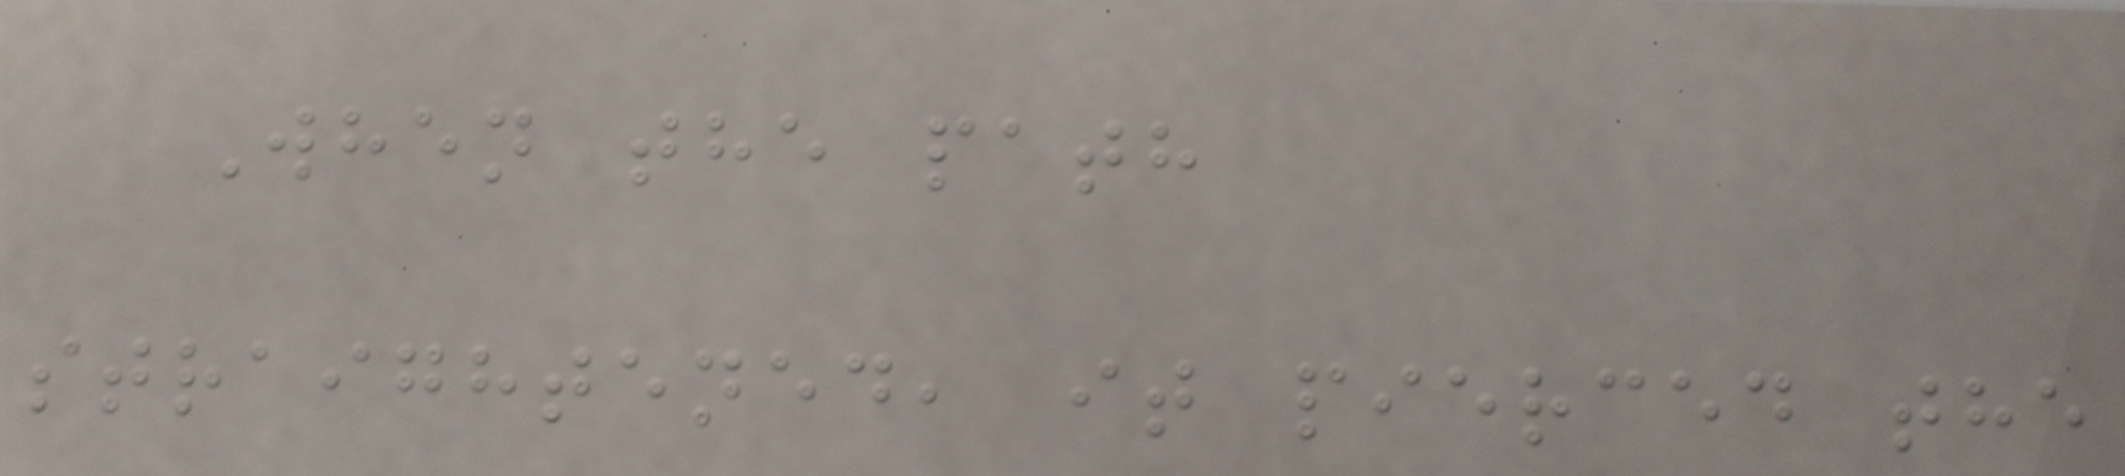When the path
straightened, it pierced the
